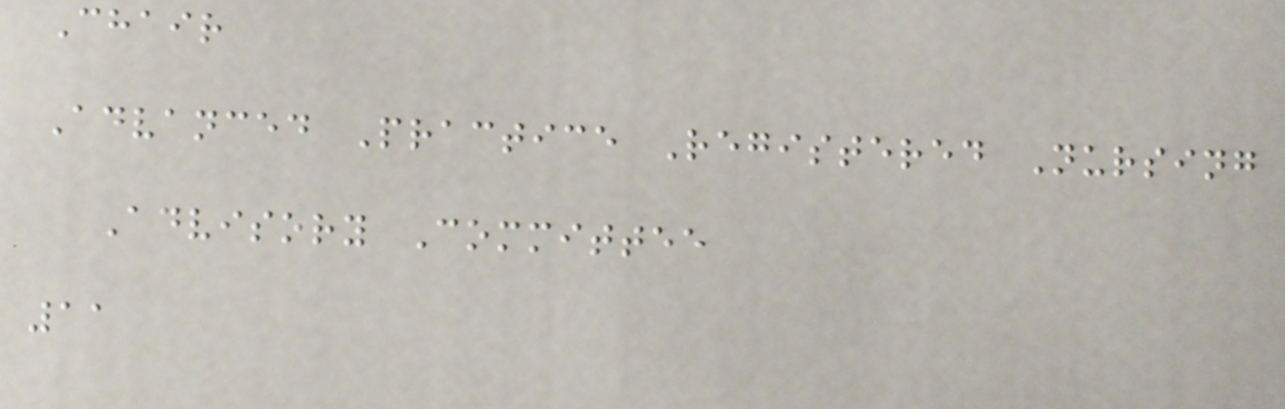Chair
Advanced Practice Registered Nursing
Advisory Committee
11
